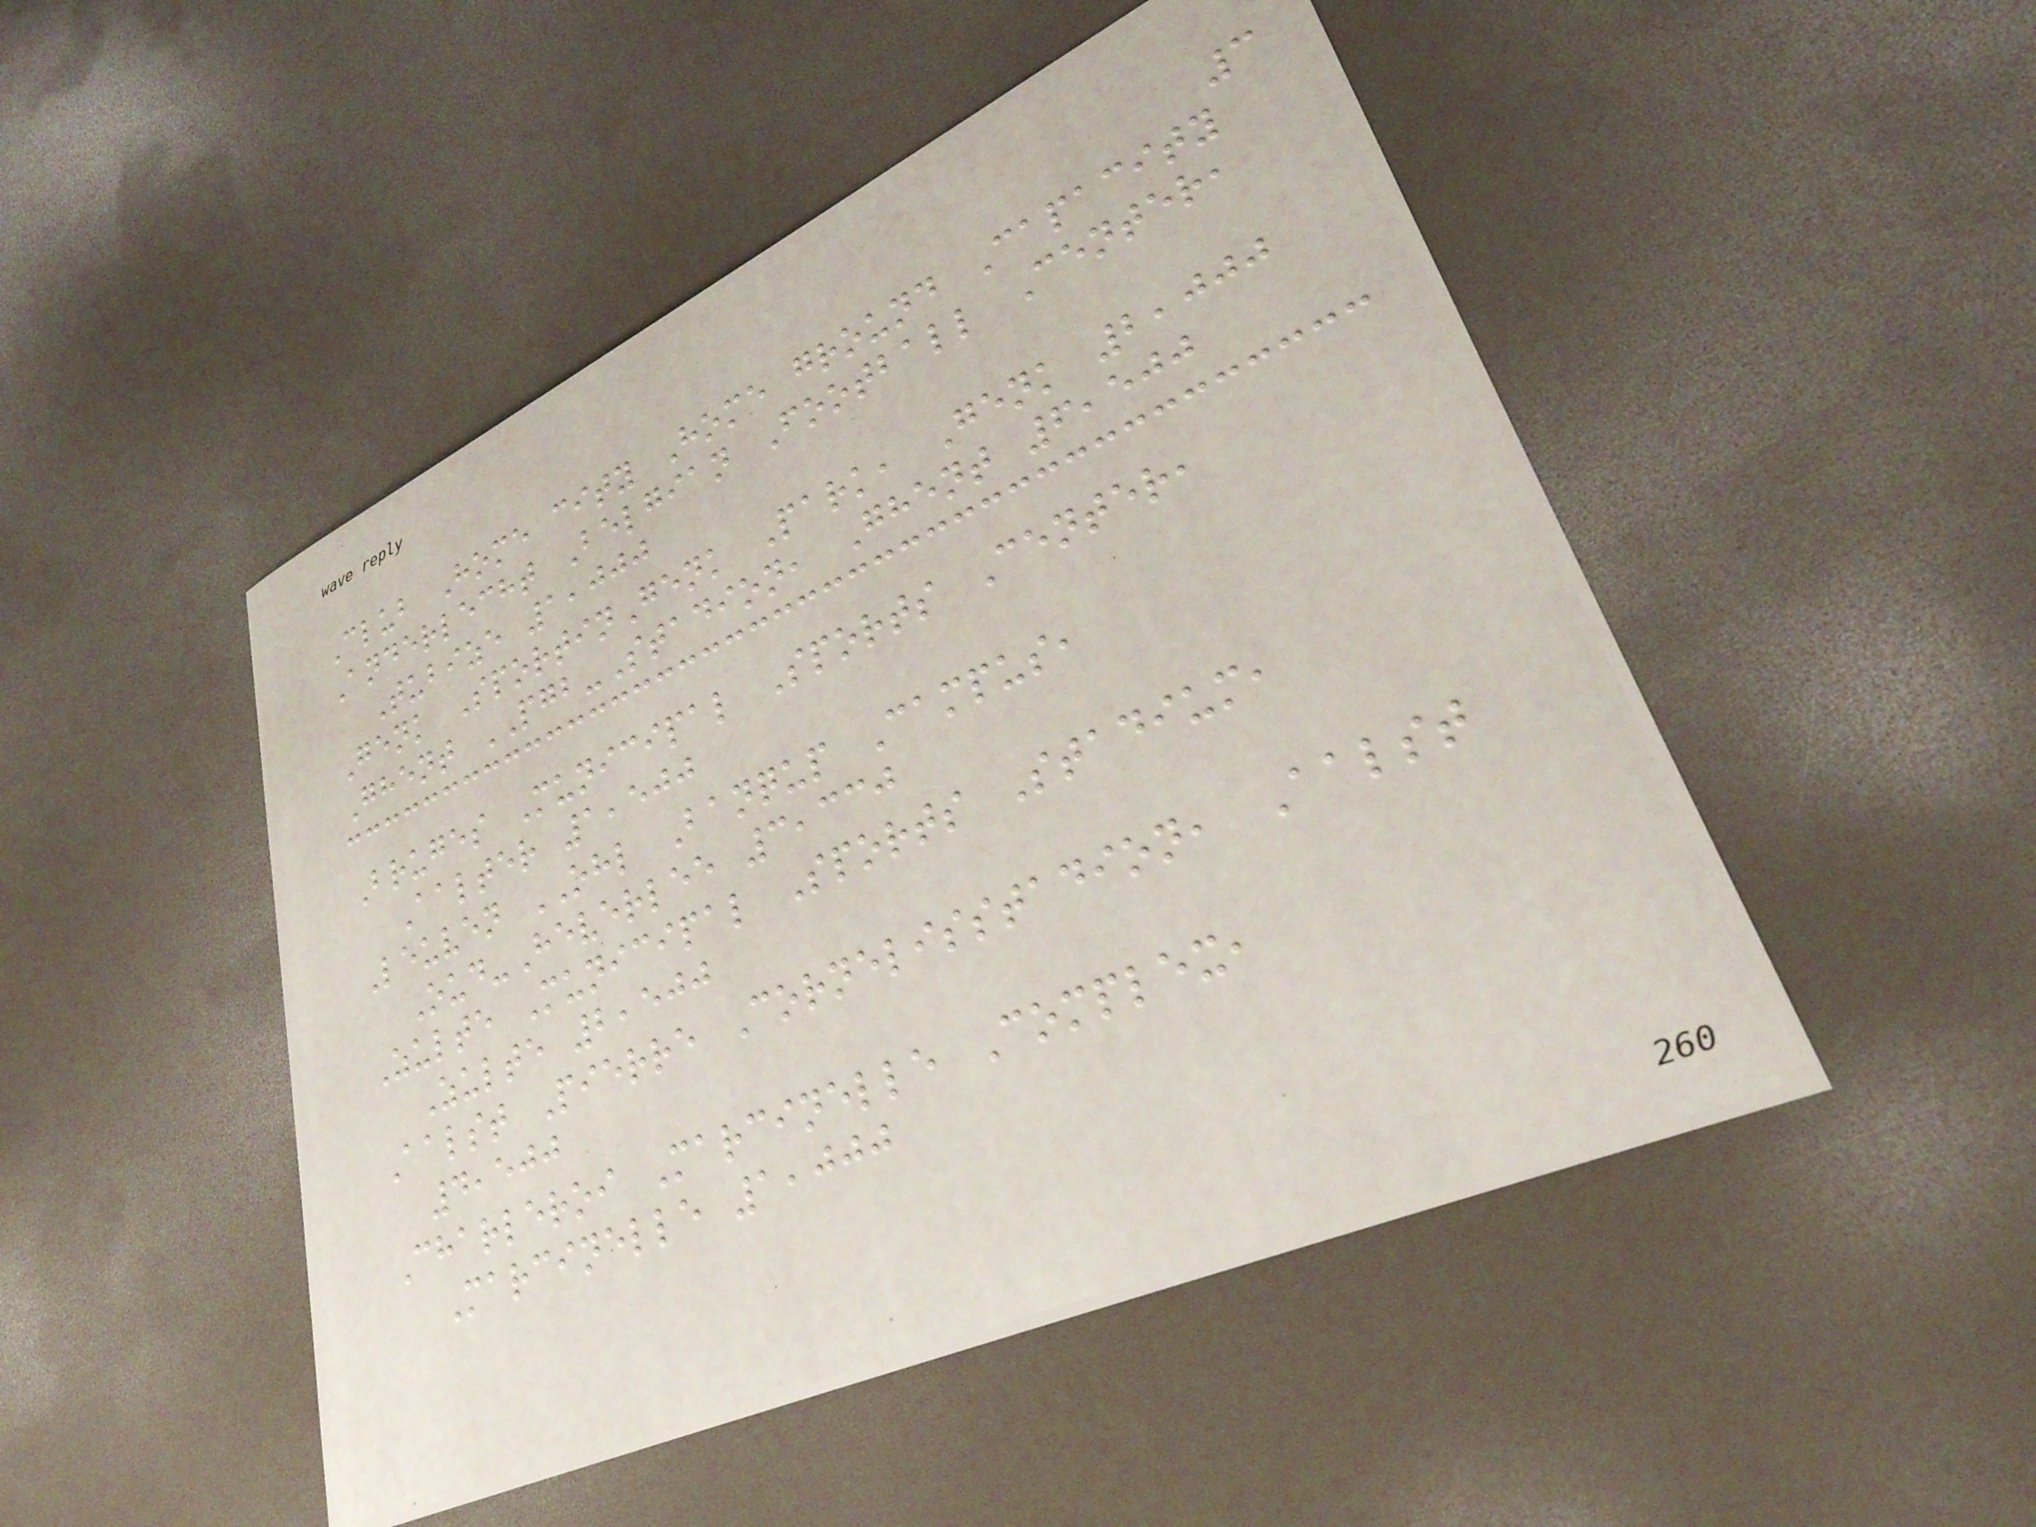3
Club Home city Home ground Capacity
Anderlecht Belgian Football Center,
Tubize 1,000
Genk SportinGenk Park, Genk 2,000
Ghent PGB-Stadion, Ghent 6,500
Bruges Municipal Sports Center,
Aalter 1,500
Leuven OHL Banqup Campus,
Oud-Heverlee 3,330
Zulte Municipal Sports Stadium,
Zulte 2,500
Aalst Pierre Cornelisstadion, Aalst
4,500
Charleroi Marcinelle Complex,
Marcinelle 1,000
